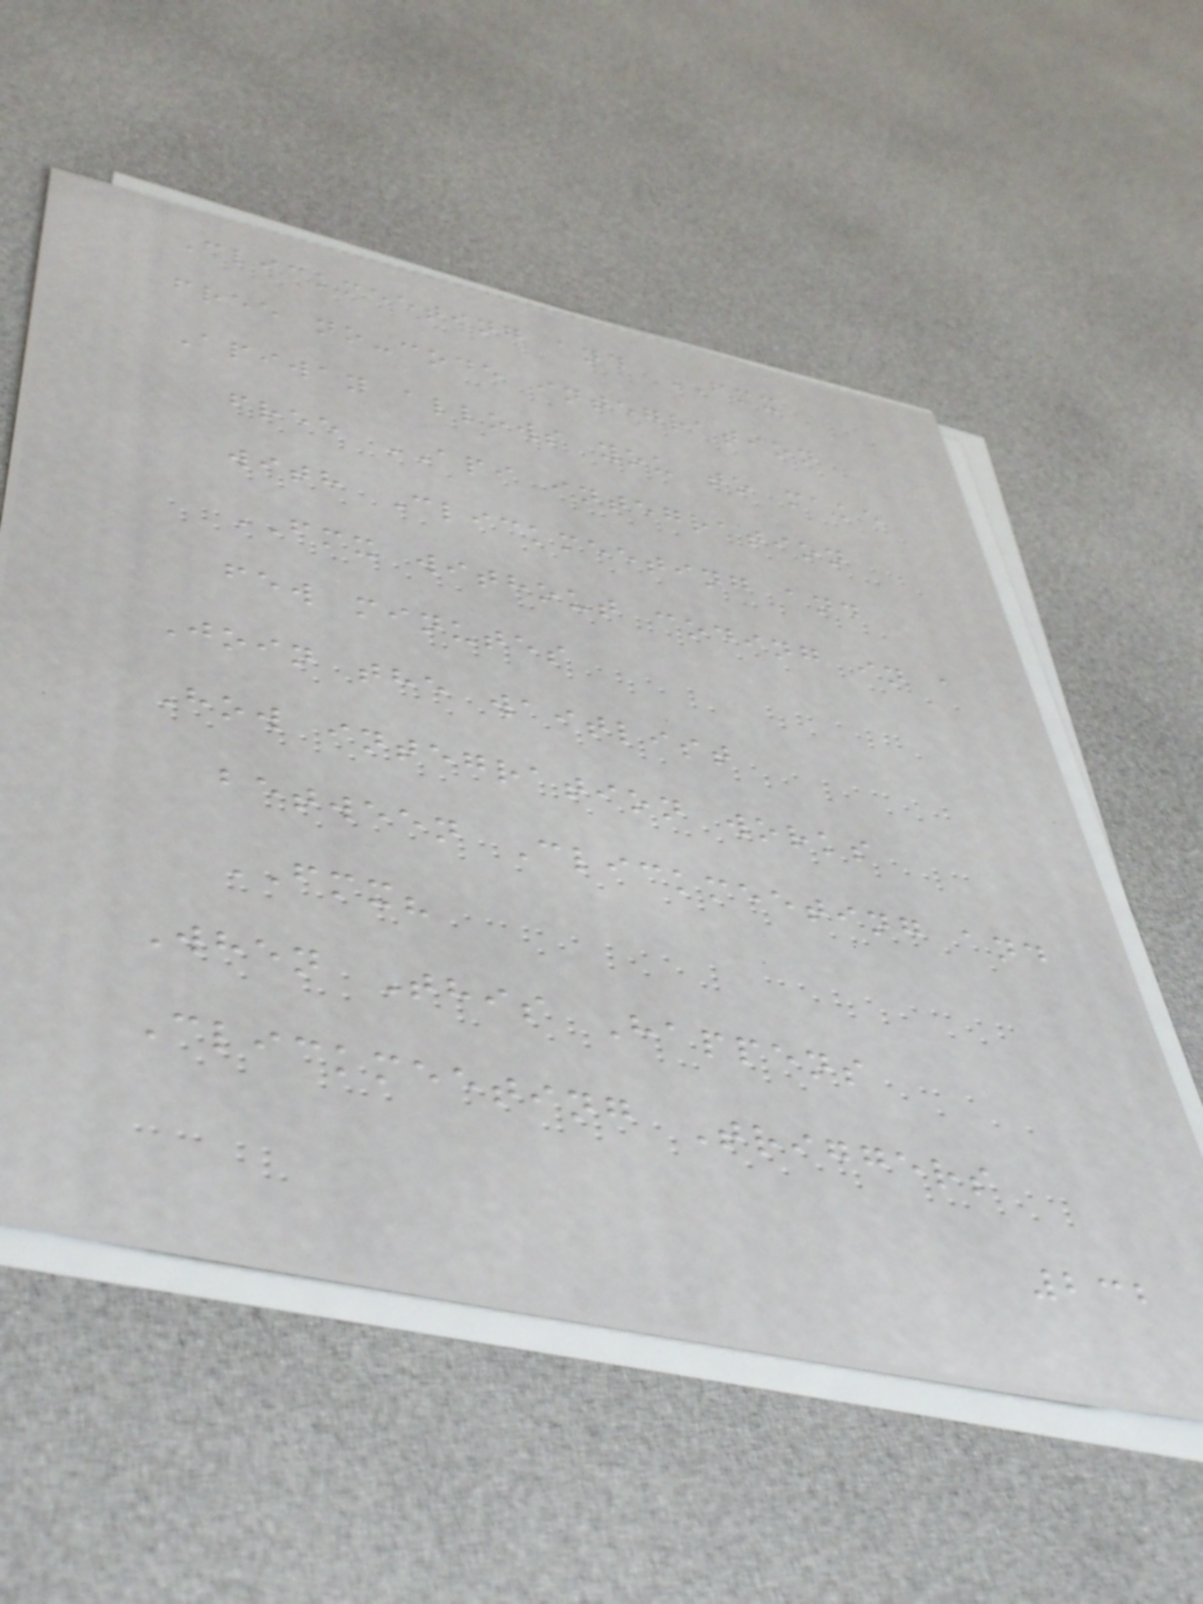Clickmeeting and FMX
free no-code integration
Apiway allows you to make
free API integration
with Clickmeeting and
FMX without coding in a
few minutes
Join the waitlist
How integration works
between Clickmeeting and
FMX?
When This Happens
Clickmeeting Triggers
232
